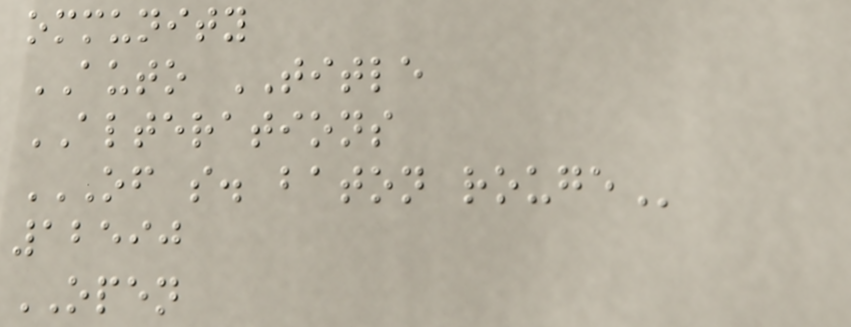ommunity
AUTO TITLE
ALTERATIONS
OF S. BATON ROUGE
12590
OPEN
